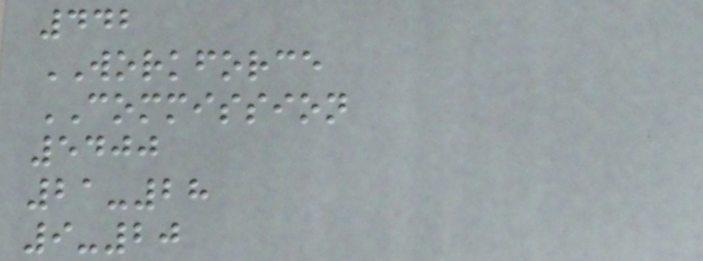442
WORKFORCE
COMMISSION
5400
21-28
9-20
